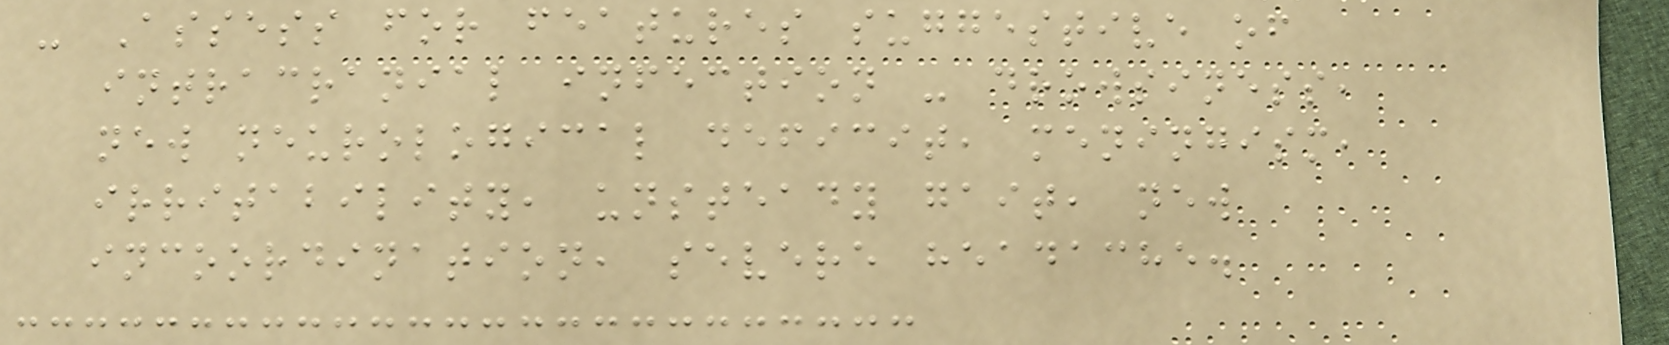- Assess for features suggestive of
intracranial infection - drowsiness,
new neurological deficit, meningism,
irritability, unsteady gait, new
incoordination, severe headache.
